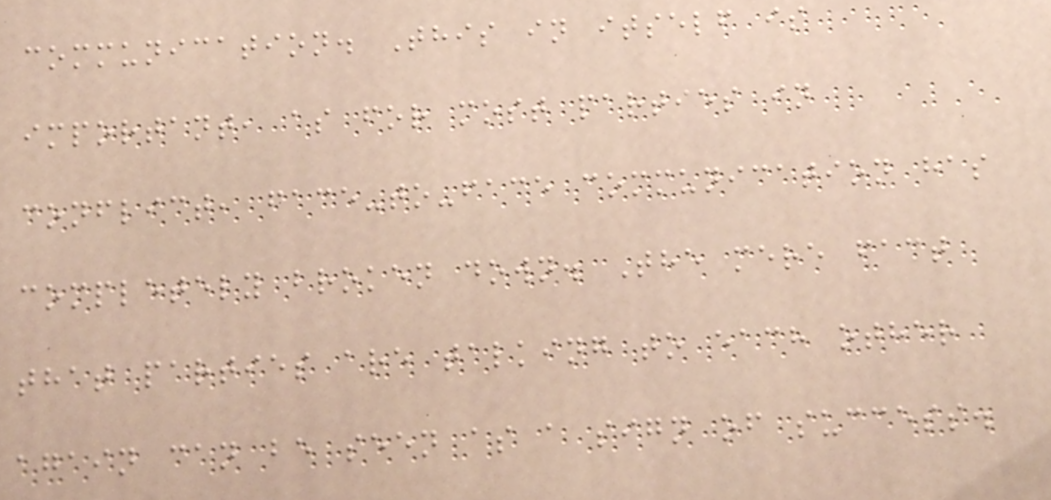communication. This in itself is
important, as for most parties in
conflict, face-to-face communication has
completely broken down. The mere fact
that parties are talking to each other
again can be seen as a sign of success.
